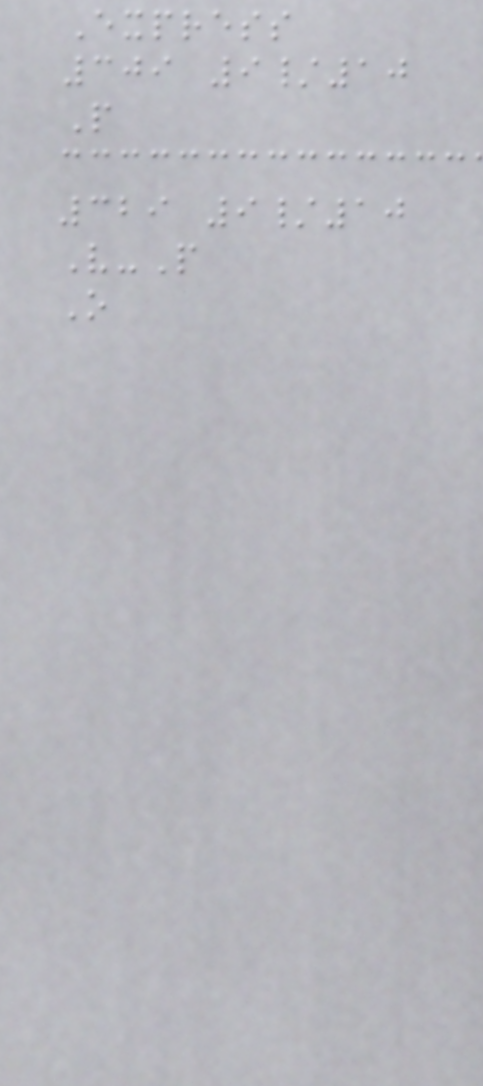Express
309 9/10
P
329 9/10
V-P
O
